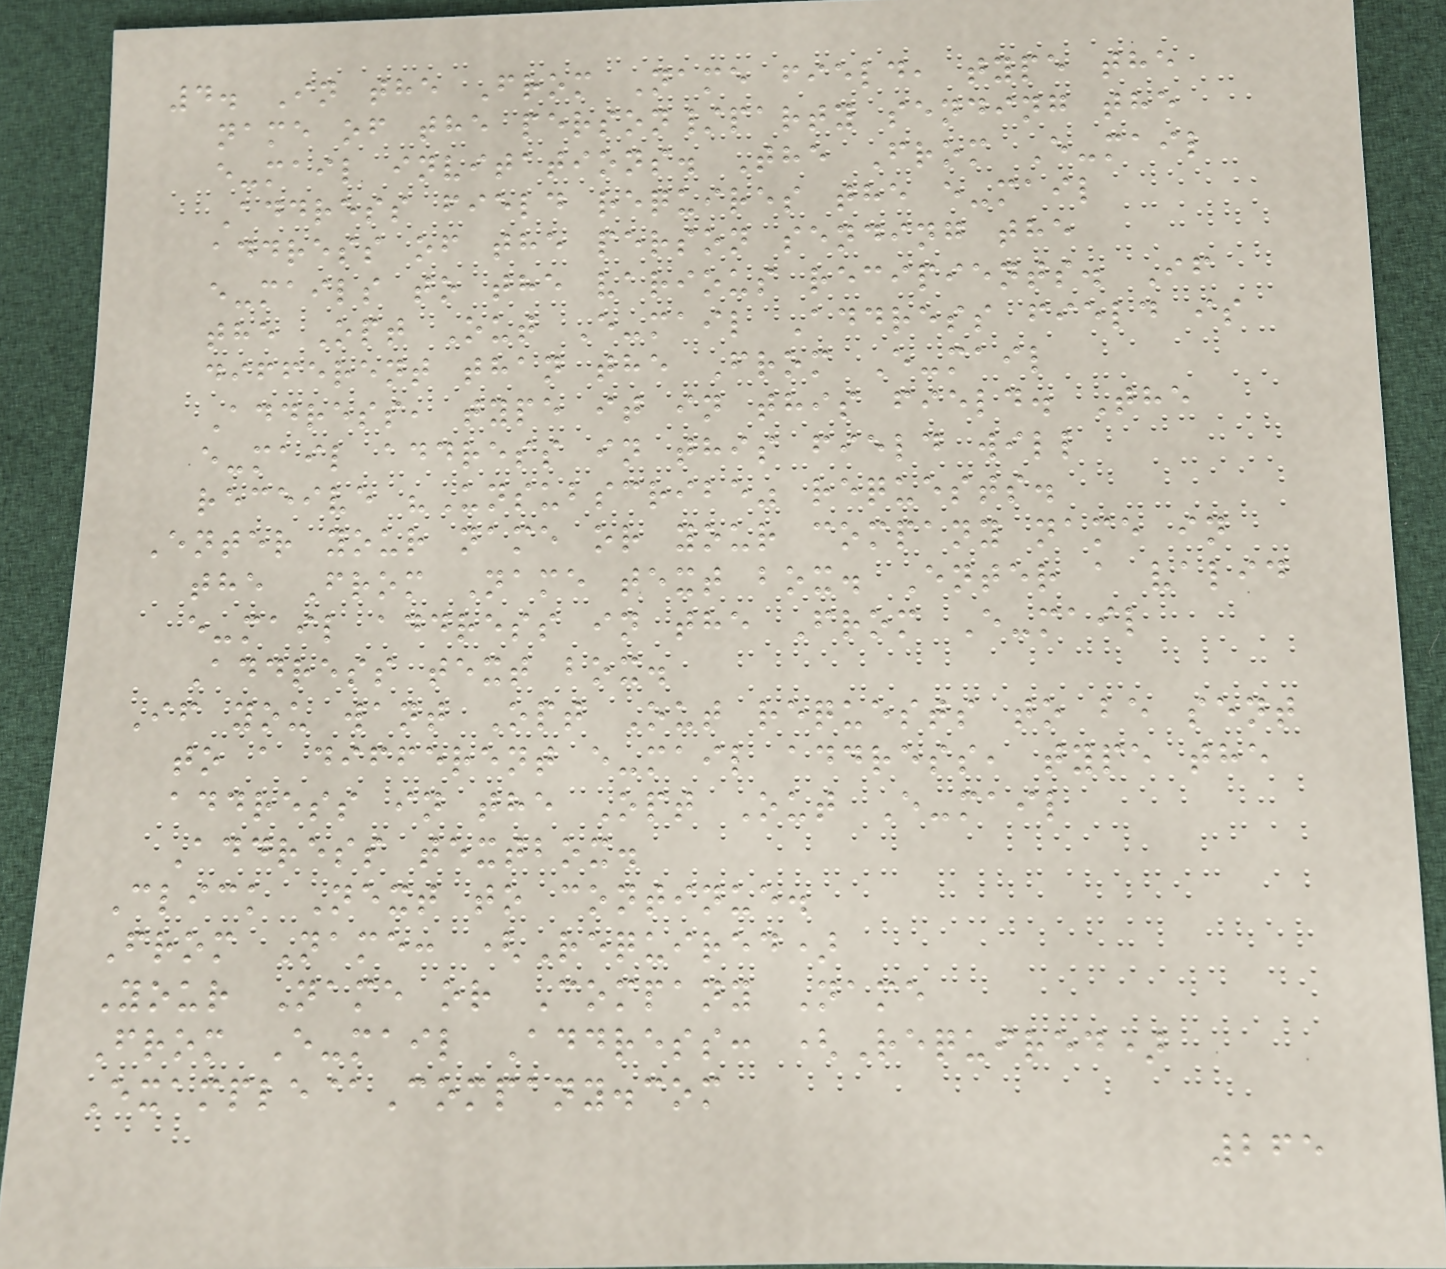4. In the From Name field, type the
name of the person/party sending the
e-mail invitations. The From E-mail
Address field requires the e-mail
address of the person sending the
e-mails to the various recipients. If
the Opt Out E-mail Address field is
different than the From E-mail
Address, type it in this field. The
e-mail address in this field will
receive "Unsubscribe" requests.
Enter your name or your company name in
the From Name text box. Enter a valid
e-mail address in the From E-mail
Address text box.
If you want Opt Out requests to be sent
to a different e-mail address, type the
address in the Opt Out E-mail
Address textbox.
Click Next to continue.
From Name: (Required)
Your Name or Company Name
From E-mail Address: (Required)
Example@Company.com
265
